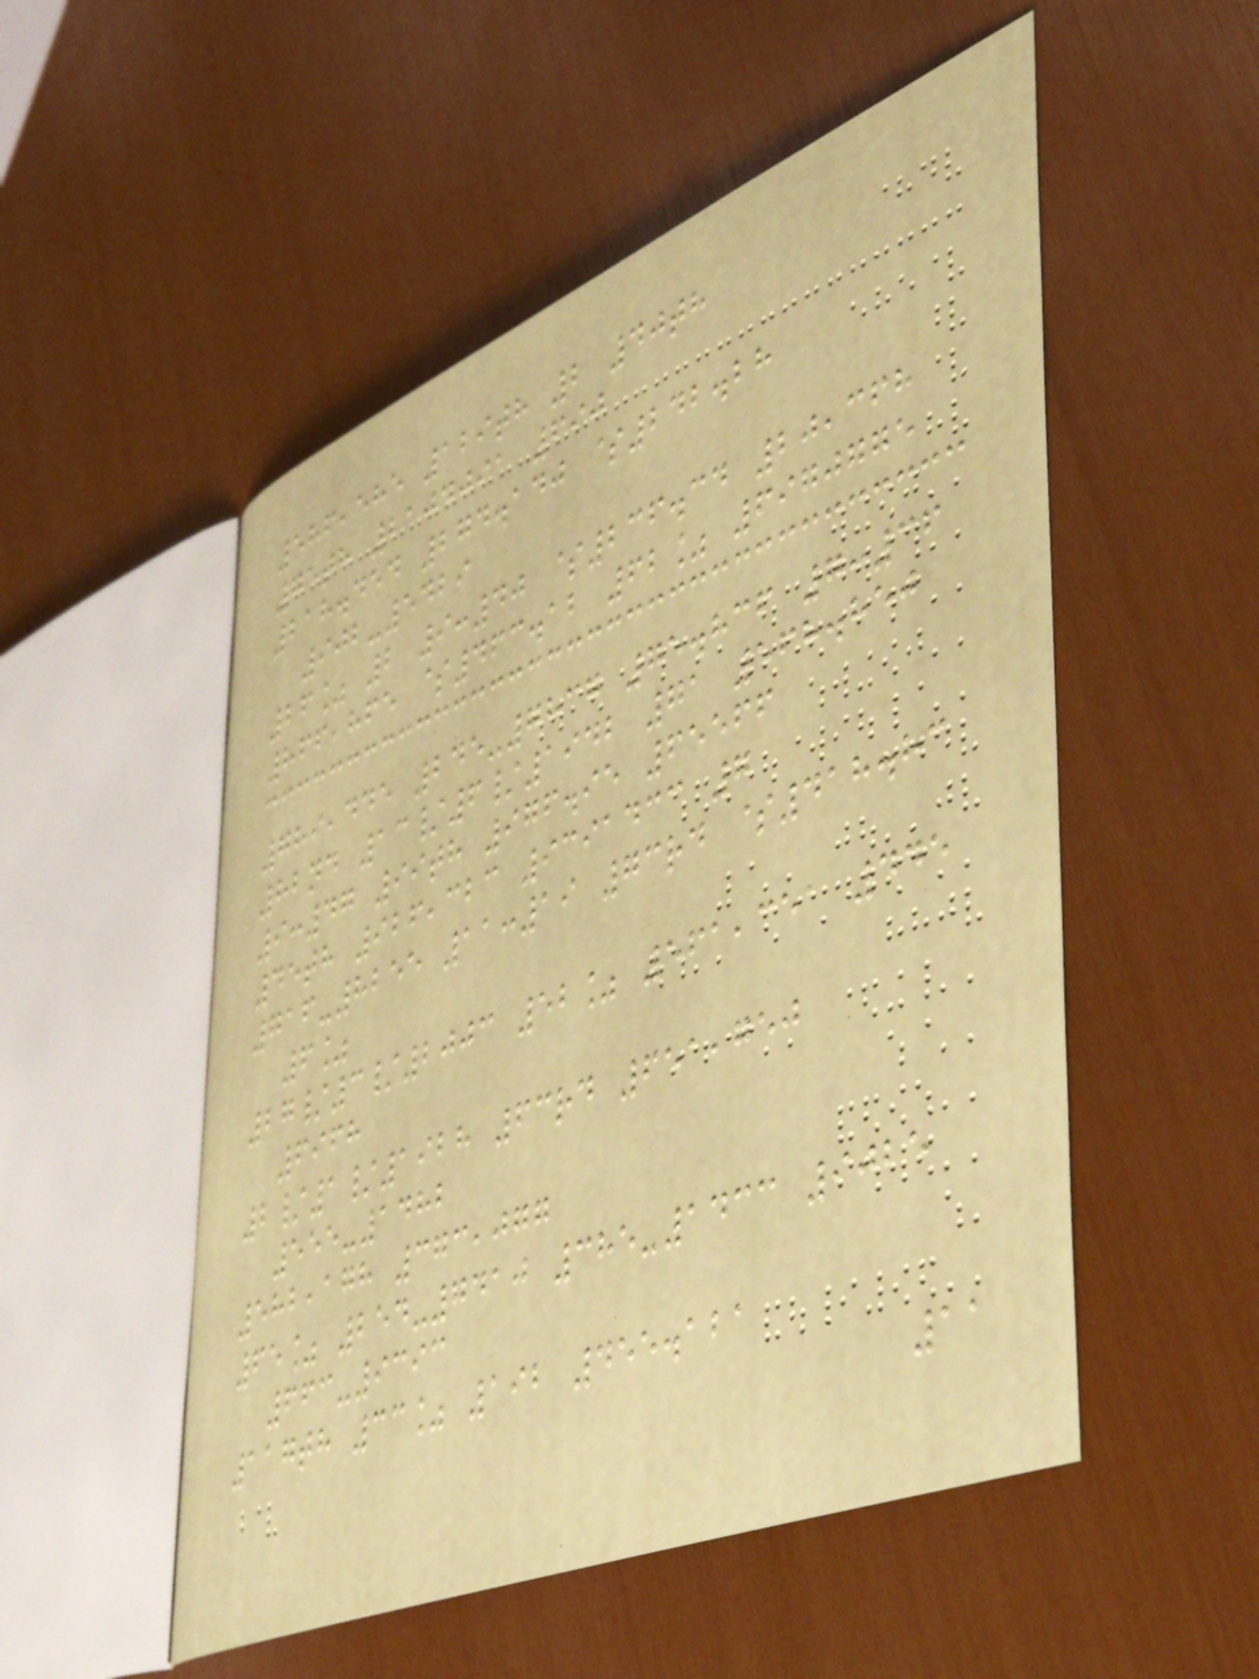586,585 129th 2 40th
75th 2104091 690
218.454 274.140 $242.28
902-5429
26% 2 9:40 $236.34 20,368
866,865 $463.12 62% 6970775
789,445 245-7837 75.836 7:36
82nd 13/6/1942 71 568.850
9:47 99th 976.95 65566
45th 926,323 9391433 7
716-8255 11:19 73rd $418.83
6%
27/3/2003 52% 561,351 445
6968
2/1/1928 63rd 651,750
555-1482
582,178 373,077
65% 254-7410 385-1433 9025
663-9393
117th 33% 192 455.121
11
